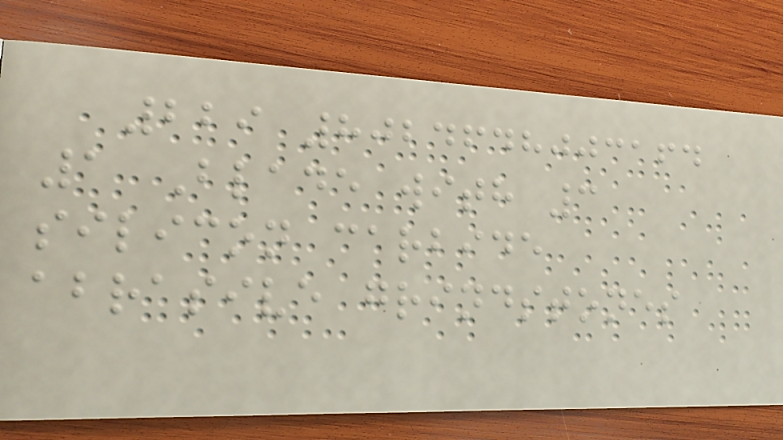229 8024648003164
1 Blade with 3
silicon carbide
abrasive grindstones
